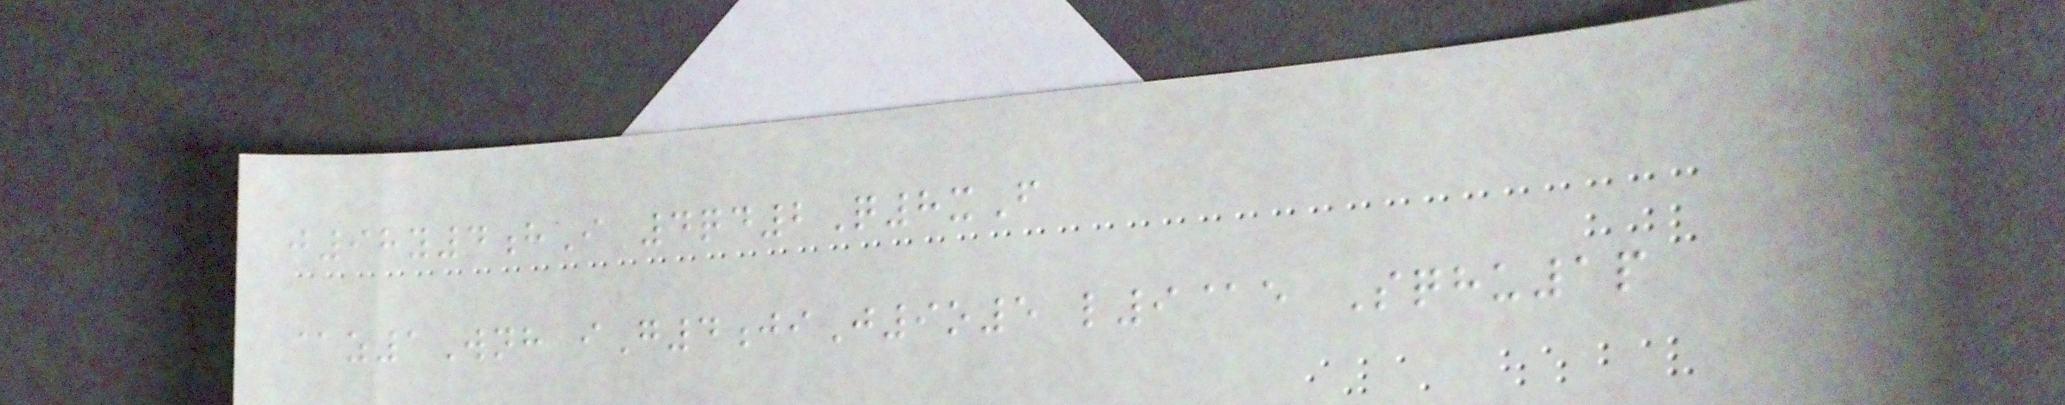j98y4hI 4qd2Q8xF
@z1Wnh iG4jiJ9o5 l9@e Sqhu1p
